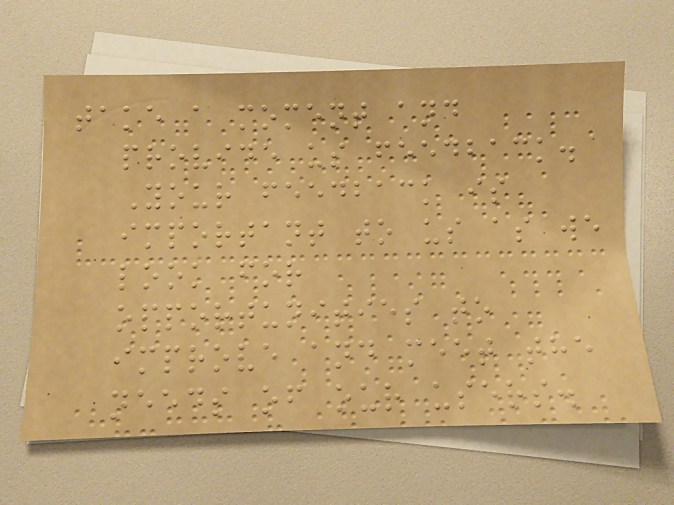take a moment and
provide us feedback.
Your feedback is
important to us as we
look for
opportunities to
improve and meet the
needs of our users.
